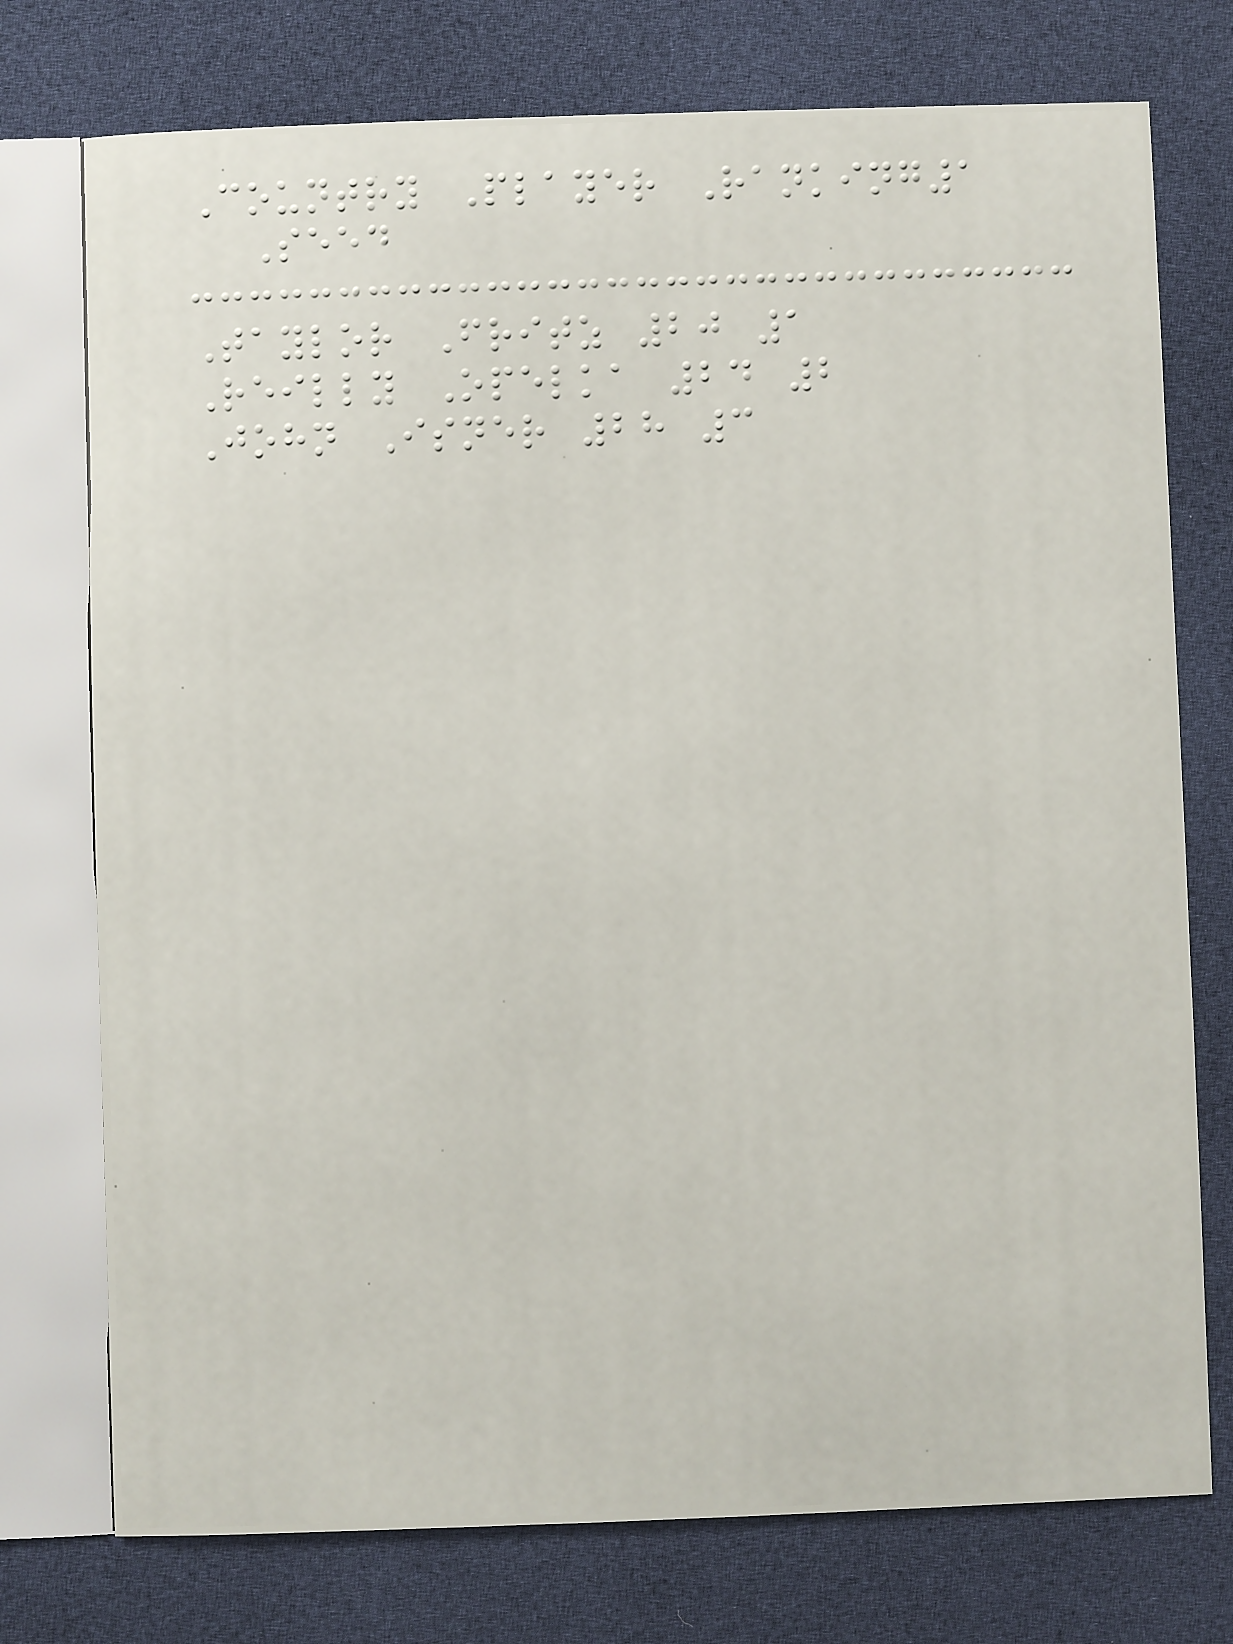Country Player Ranking1
Seed
Taylor Fritz 20 1
Reilly Opelka 24 2
John Isner 28 3
